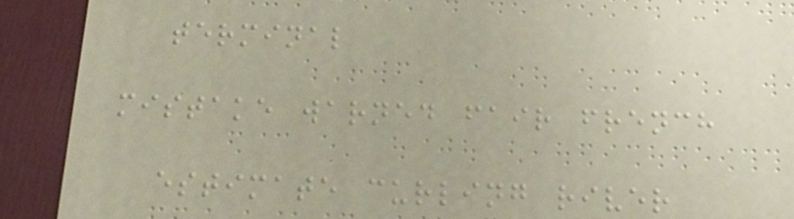terminal
mistake warned fair french
estimate curling river
